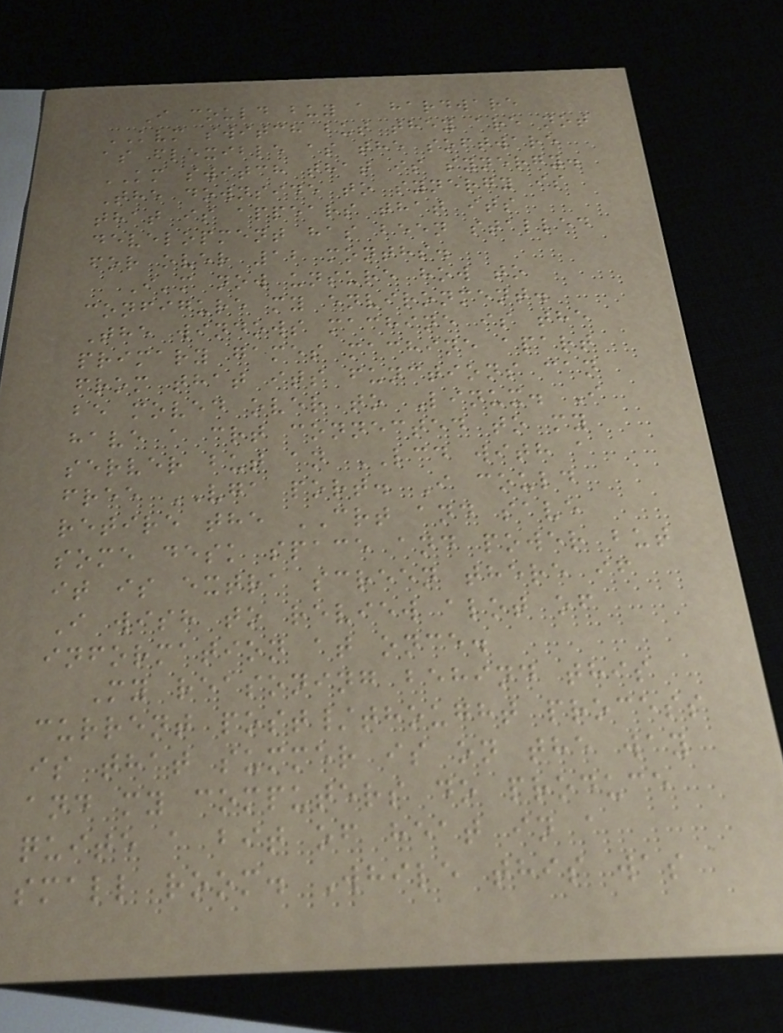I could buy a hardware
KVM switch but they are not
as flexible as the software
KM switch that is synergy.
The downside to synergy is
that is appears that its
development has been stalled
for over 12 months.
I'm now unsure how to
configure my environment.
The windows machine is the
primary games machine apart
from that its functions can
be moved over to Linux. I
have a crt connected to my
server but an LCD with a
free VGA port. I could
retire the CRT and save
some desk space and power but
it is extra screen there if
I wish to review alot of
information at once.
My reasoning behind this
current post/thought process
is that summer is on the way
and my computers do produce
quite a bit of heat in a
small room. While this was
